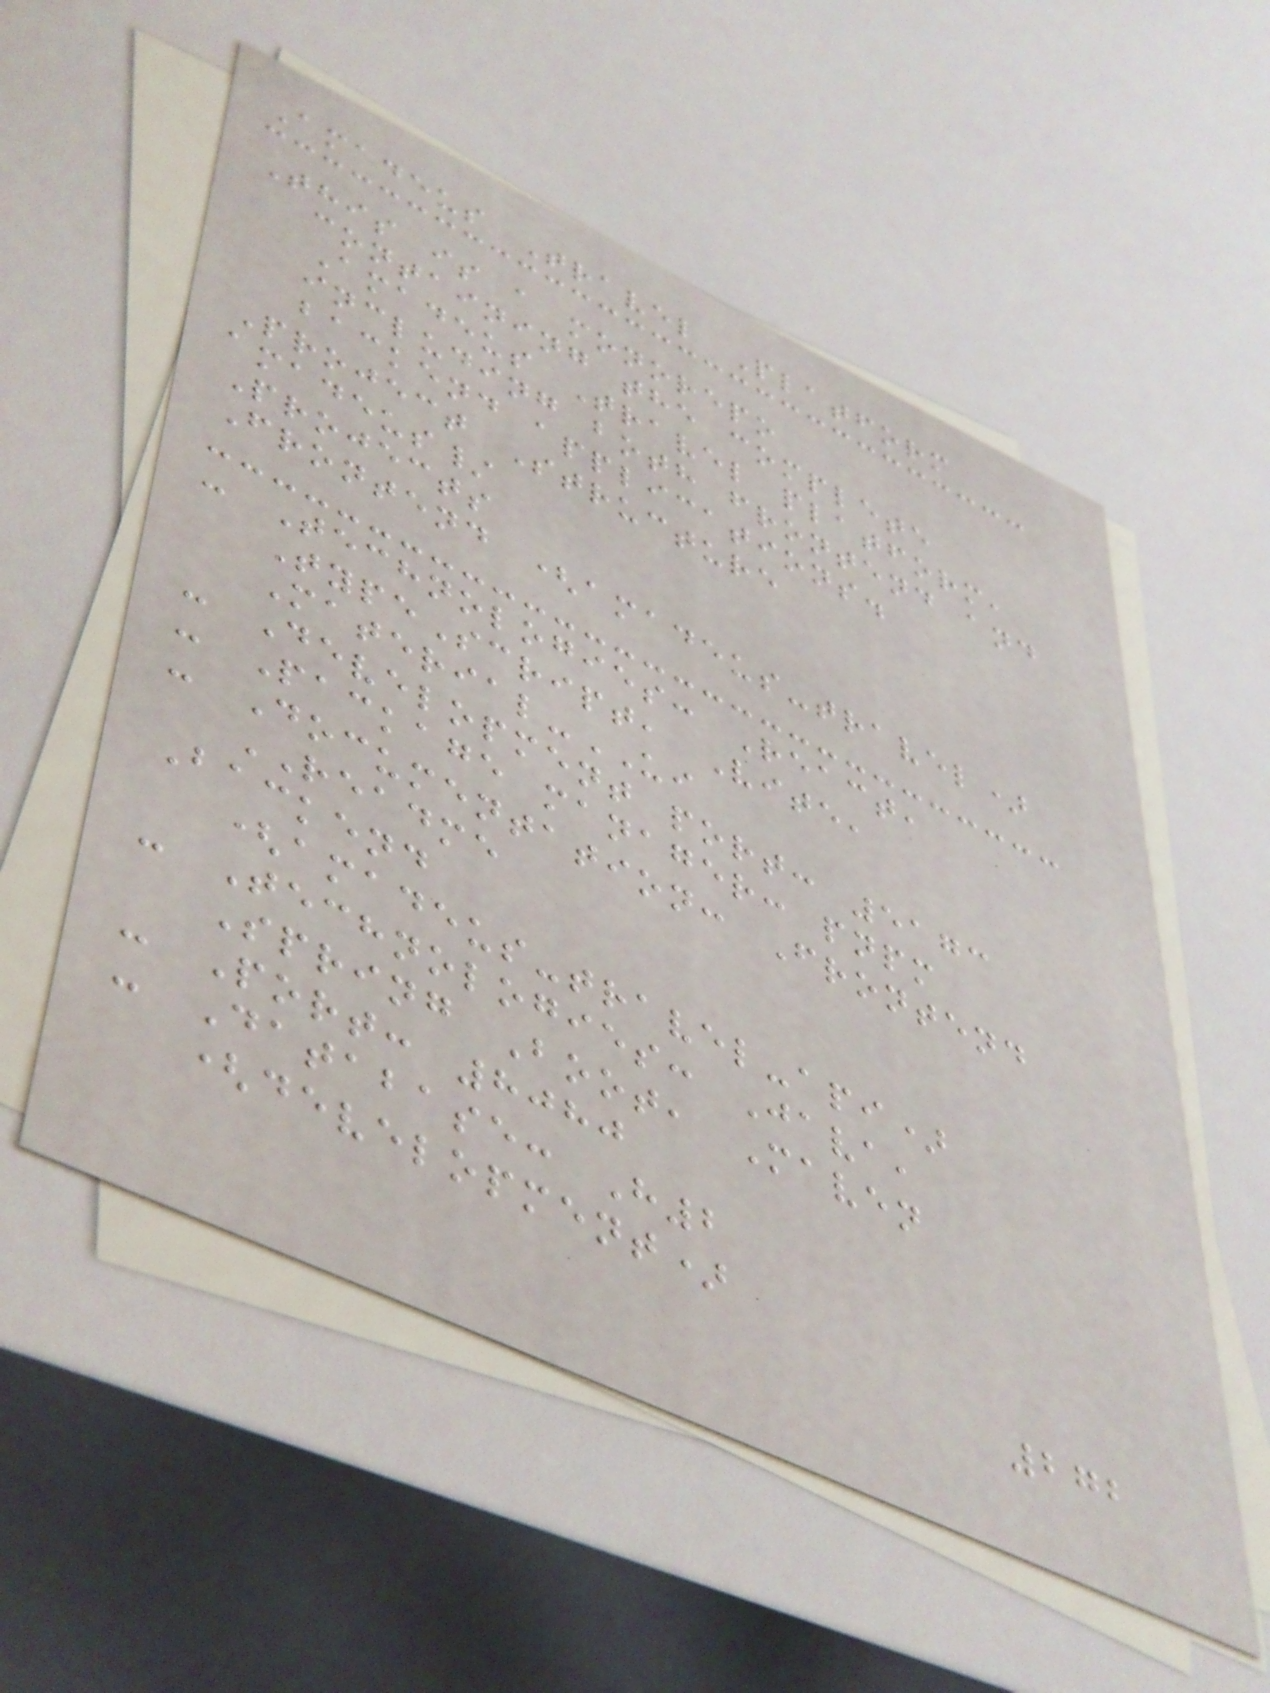Amadeus Travel Platform
This is a monorepo
containing the complete
Amadeus Travel platform,
including both frontend and
backend applications.
Project Structure
amadeus/
Projects
Frontend (amadeus-travel)
- Technologies: React,
TypeScript, Vite,
Material-UI
- Development port: 5173
- Package manager: pnpm
- Documentation: Frontend
README
Backend
(amadeus-travel-api)
- Technologies: Java,
Spring Boot, Maven
- Port: 8080
- Database: H2
(development)
272
